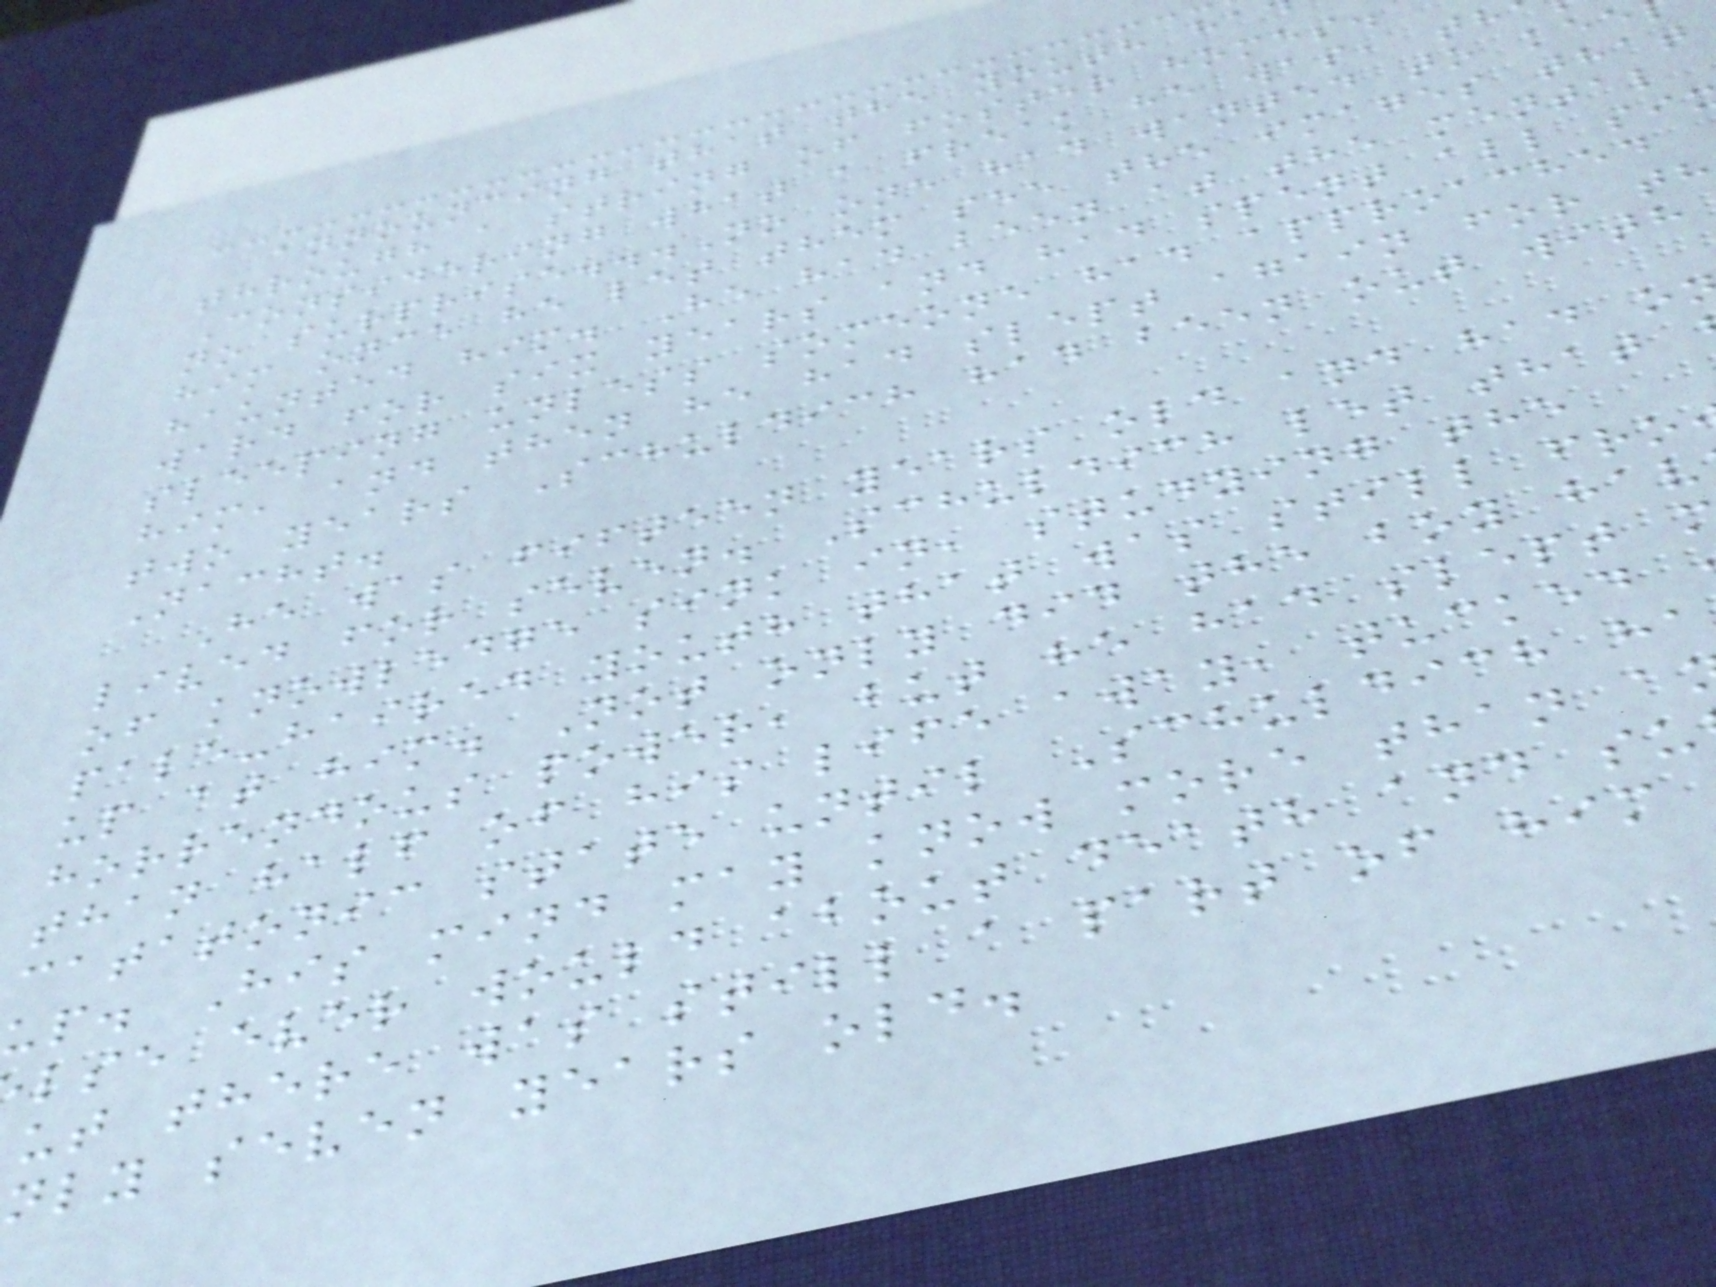announcing that the youth ha
through a string of foster homes.
Considering what a freak he was, th
no surprise...No one had wanted to kee
him once he let them see the images that
haunted him. He had been at the mental
ward for six years and had spent all si
sleeping unless someone had approached
him, and then he had slept again for th
two years Schuldich had been out with
Nacht.
He was fifteen years old and had o
lived for seven. Schuldich let that
of knowledge sink in, studying the
pale-haired youth that was still fro
up at him. Not only did the boy hav
horrendous power, but he had slept
than half of his life away, tucked
catatonic state until Schuldich ha
up. His mind may know more than a
lse ever would about death and su
ut there was still a part of him
nly seven years old.
